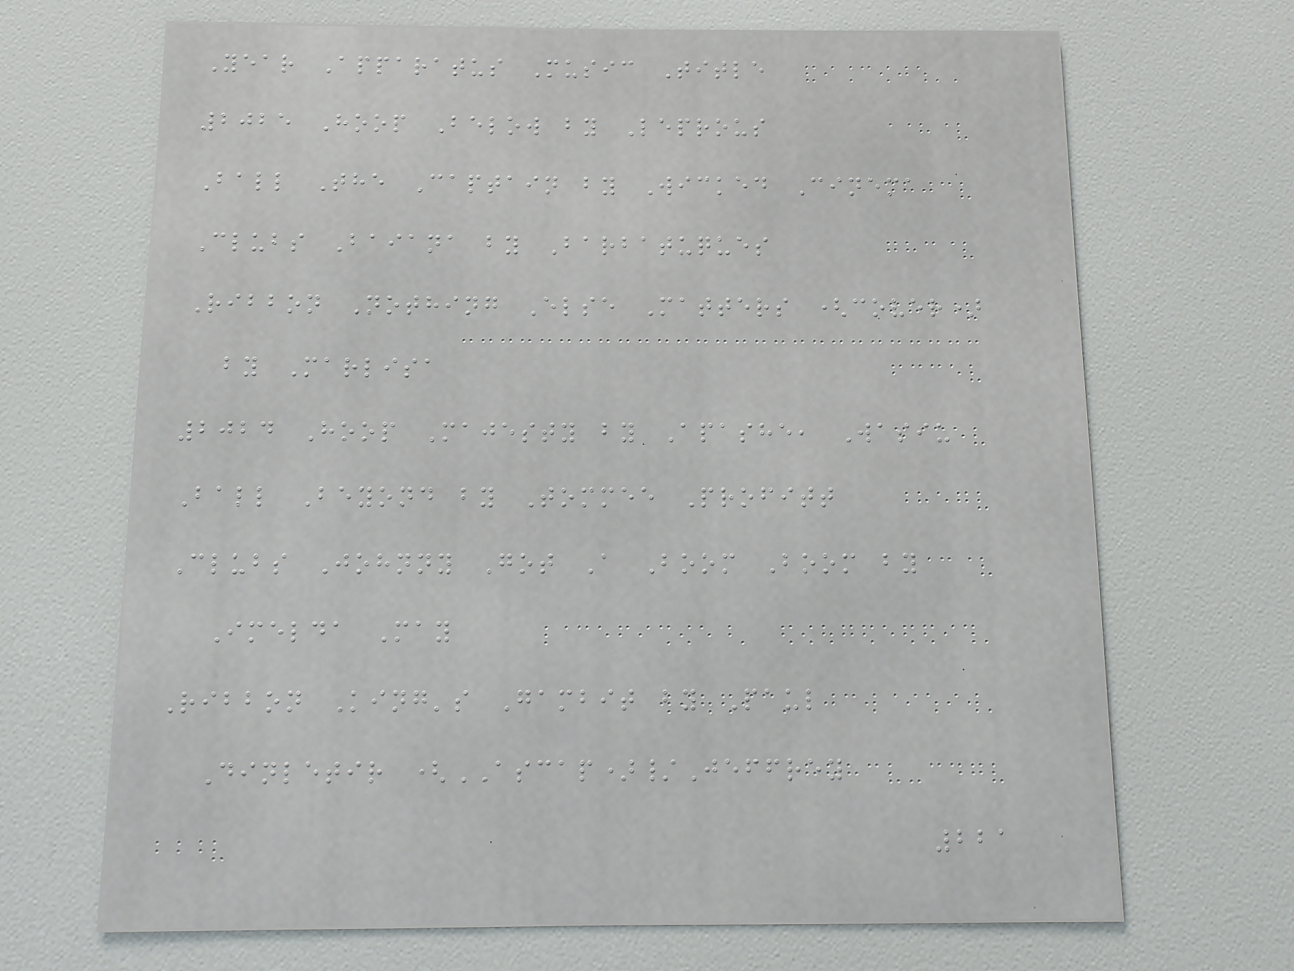Year Apparatus Music Title
2025 Hoop Below by Leprous
Ball The Captain by Wicked Cinema
Clubs Baiana by Barbatuques
Ribbon Nothing Else Matters (cover)
by Marlisa
2024 Hoop Majesty by Apashe, Wasiu
Ball Beyond by Tommee Profitt
Clubs Johnny Got A Boom Boom by
Imelda May
Ribbon King's Gambit by Paul
Dinletir (ASCAP)/Jeffrey
221
